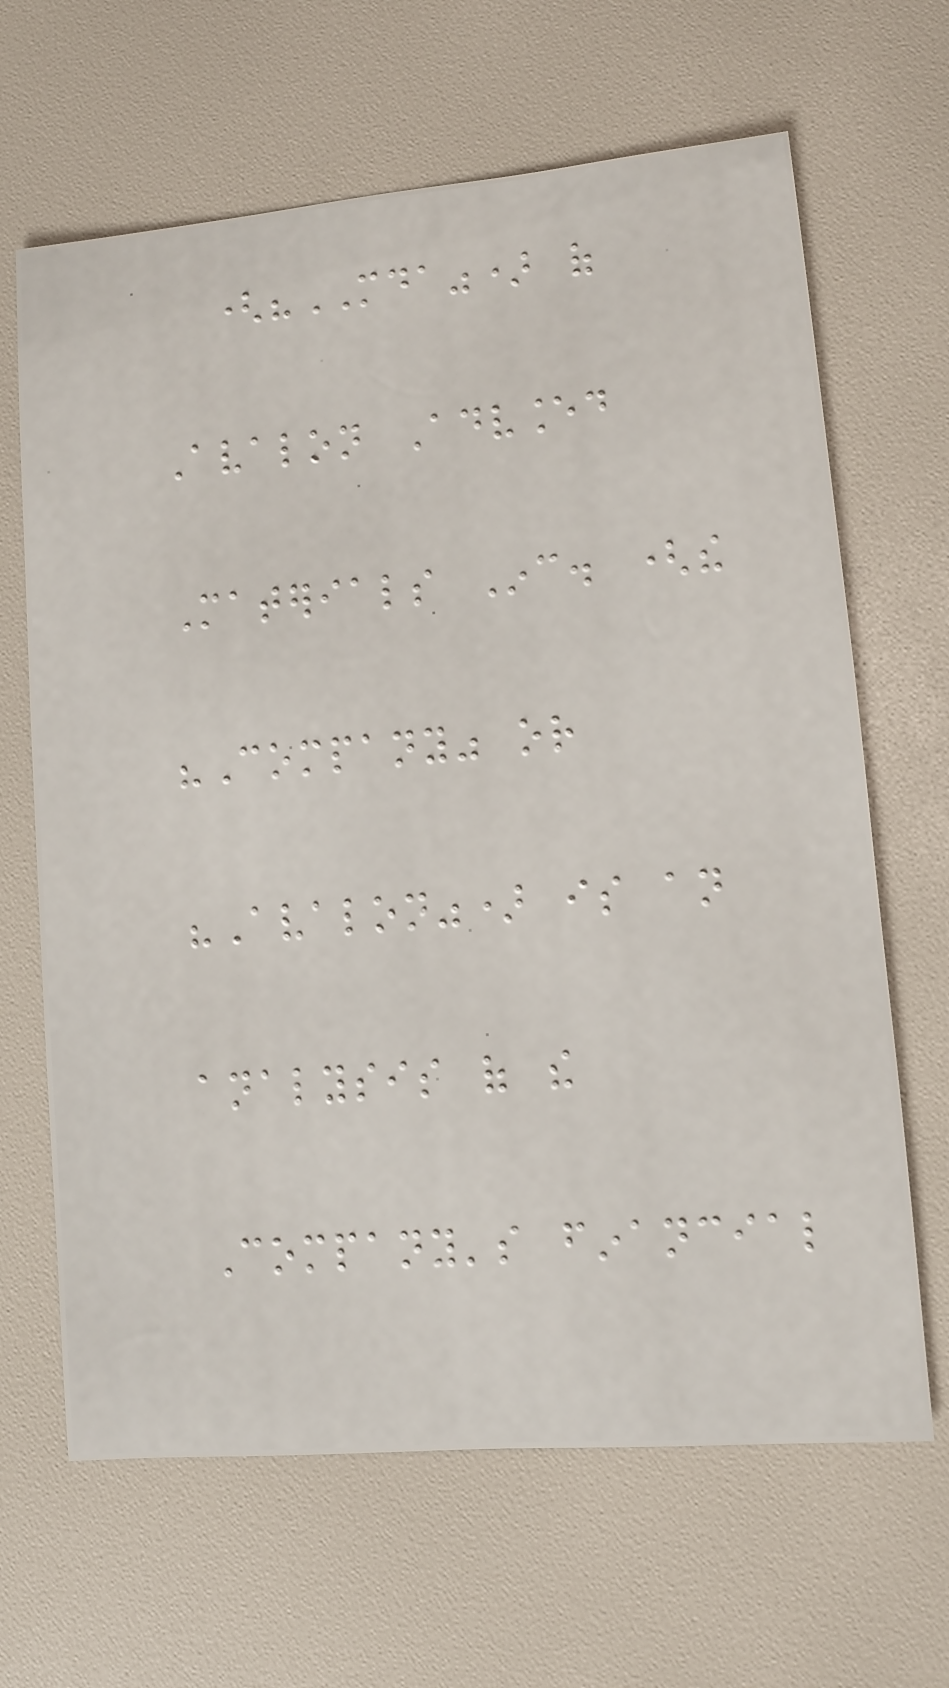("MDA") of
Avalon Advanced
Materials Inc. (the
"Company" or
"Avalon") is an
analysis of the
Company's financial
